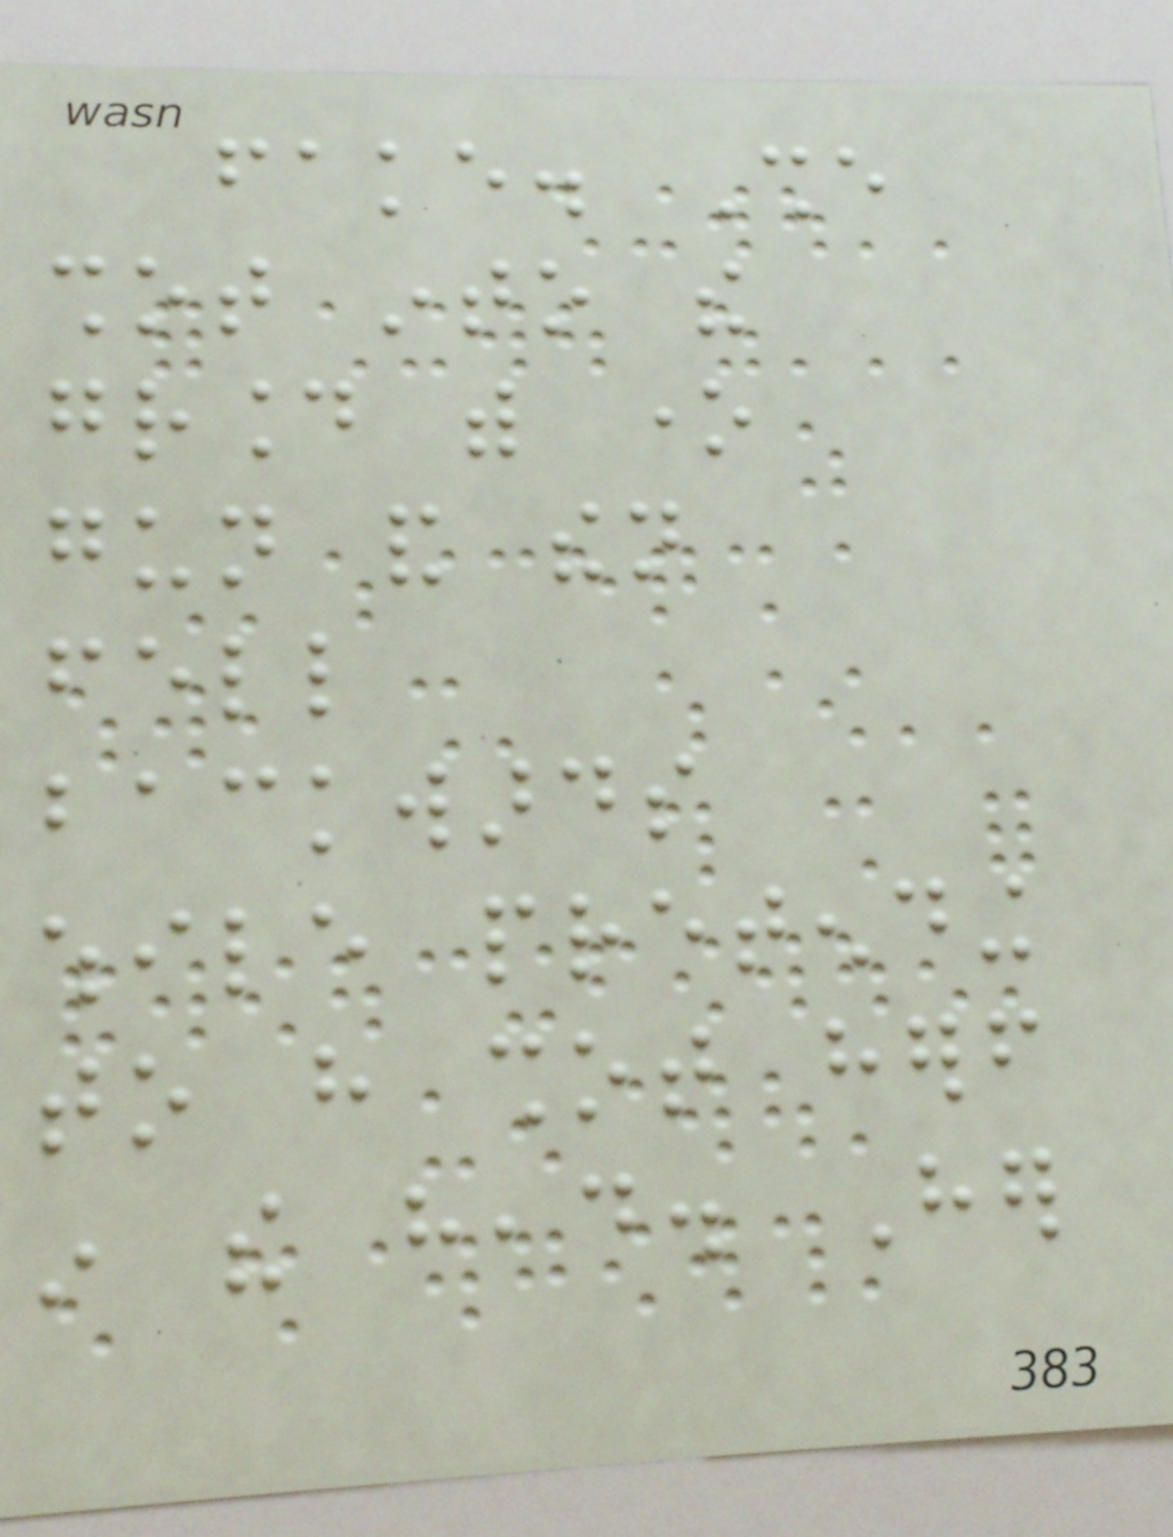fake. She
shot into the
ground with one
gun and then
fell
backwards
while pretending
to have shot herself
in the head. Her
